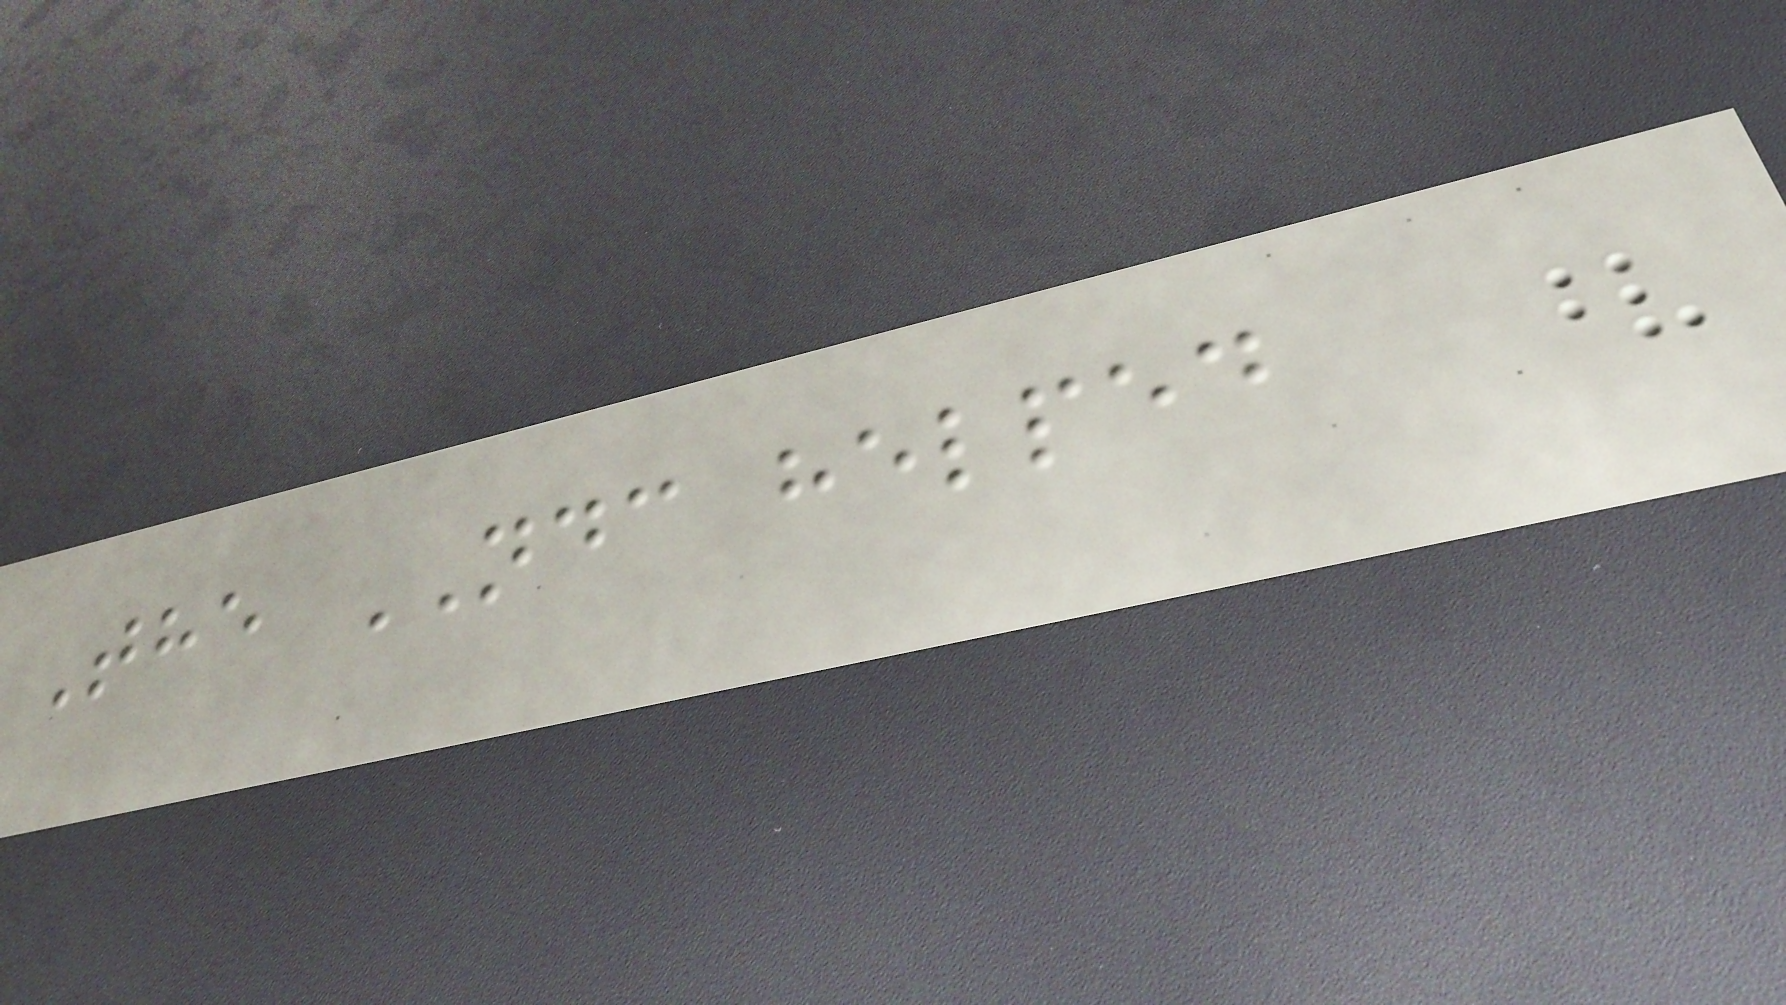The NDC helped
